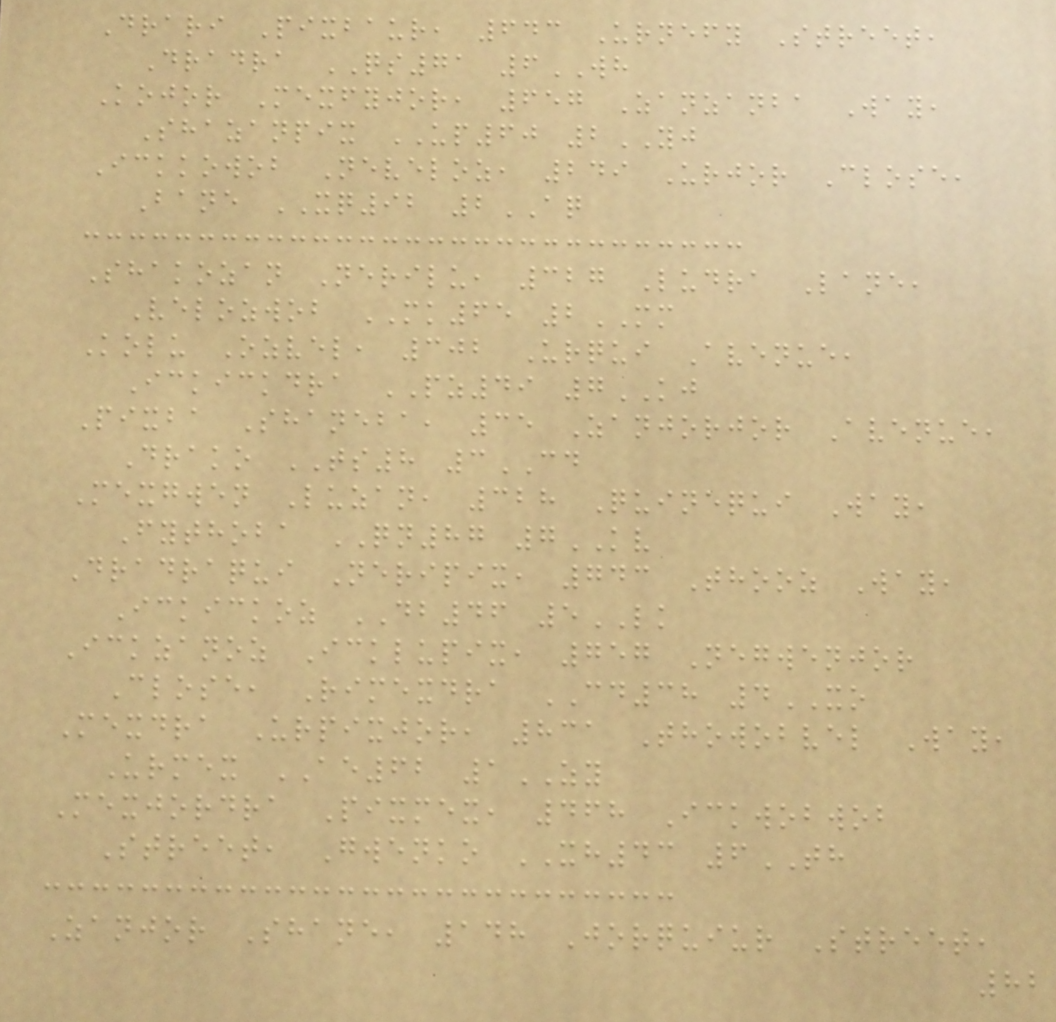Drari Pixbaur, 643 Urnefy Street,
Dradra QS71 6WH
Kojor Mexfyjor, 657 Zanzanba Way,
Shazanpix UP60 2YJ
Ickkowob Neveloz, 249 Urjor Close,
Bane XQ92 2AQ
Shakozan Nerilu, 327 Ludra Lane,
Velozwob MK65 2MM
Kolu Ozvel, 302 Urqui Avenue,
Ickickdra PZ49 7KJ
Pixba Shaneba, 35 Zanjorjor Avenue,
Drako TS8 3CD
Mexgwen Luzan, 328 Quinequi Way,
Fythoba QN87 7KV
Dradraqui Neripix, 743 Thooz Way,
Ickickoz DB46 5LK
Ickzanoz Icklupix, 757 Negwenjor
Close, Rimexdra CD38 4XO
Mexdra Urpixjor, 831 Thowobvel Way,
Urmex AE62 1ZY
Mexjordra Pixmex, 468 Ickwobwob
Street, Gwenko XH43 6TH
Zanjor Shane, 148 Jorquiur Street,
82
